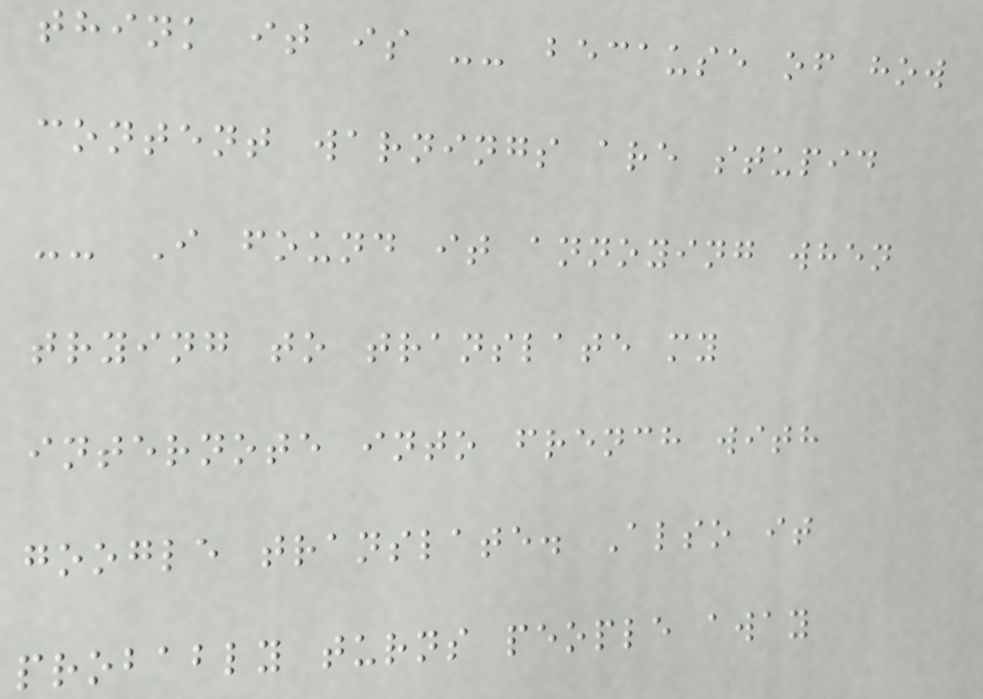think it is -- because of how
content warnings are stupid
-- I found it annoying when
trying to translate my
internote into french with
google translate. Also it
probably turns people away
